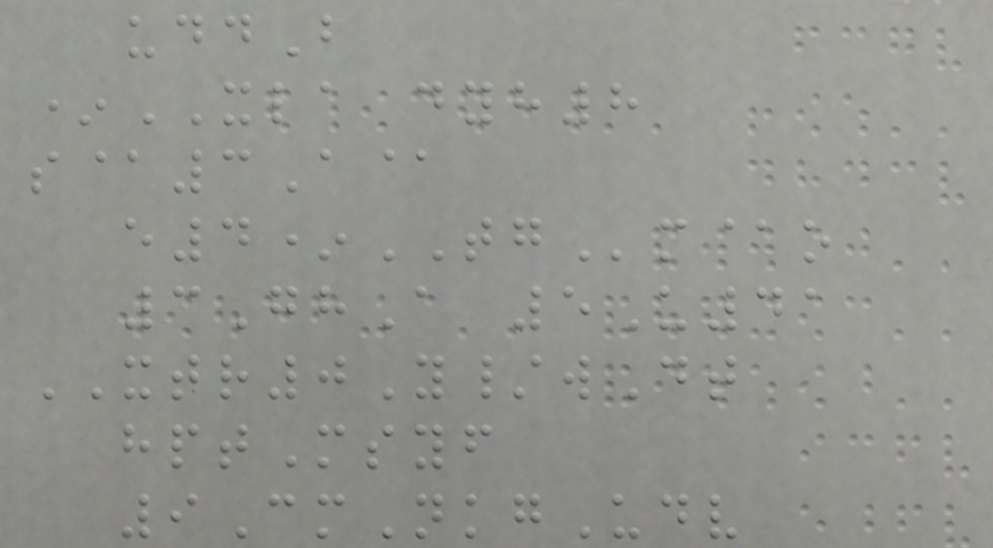uddB
*XLA dyh8
s@3A@
e4*TGm@o
3GhA 5U41
XTR0Y/wDt
hptMsyf
9CmNkgUdv
